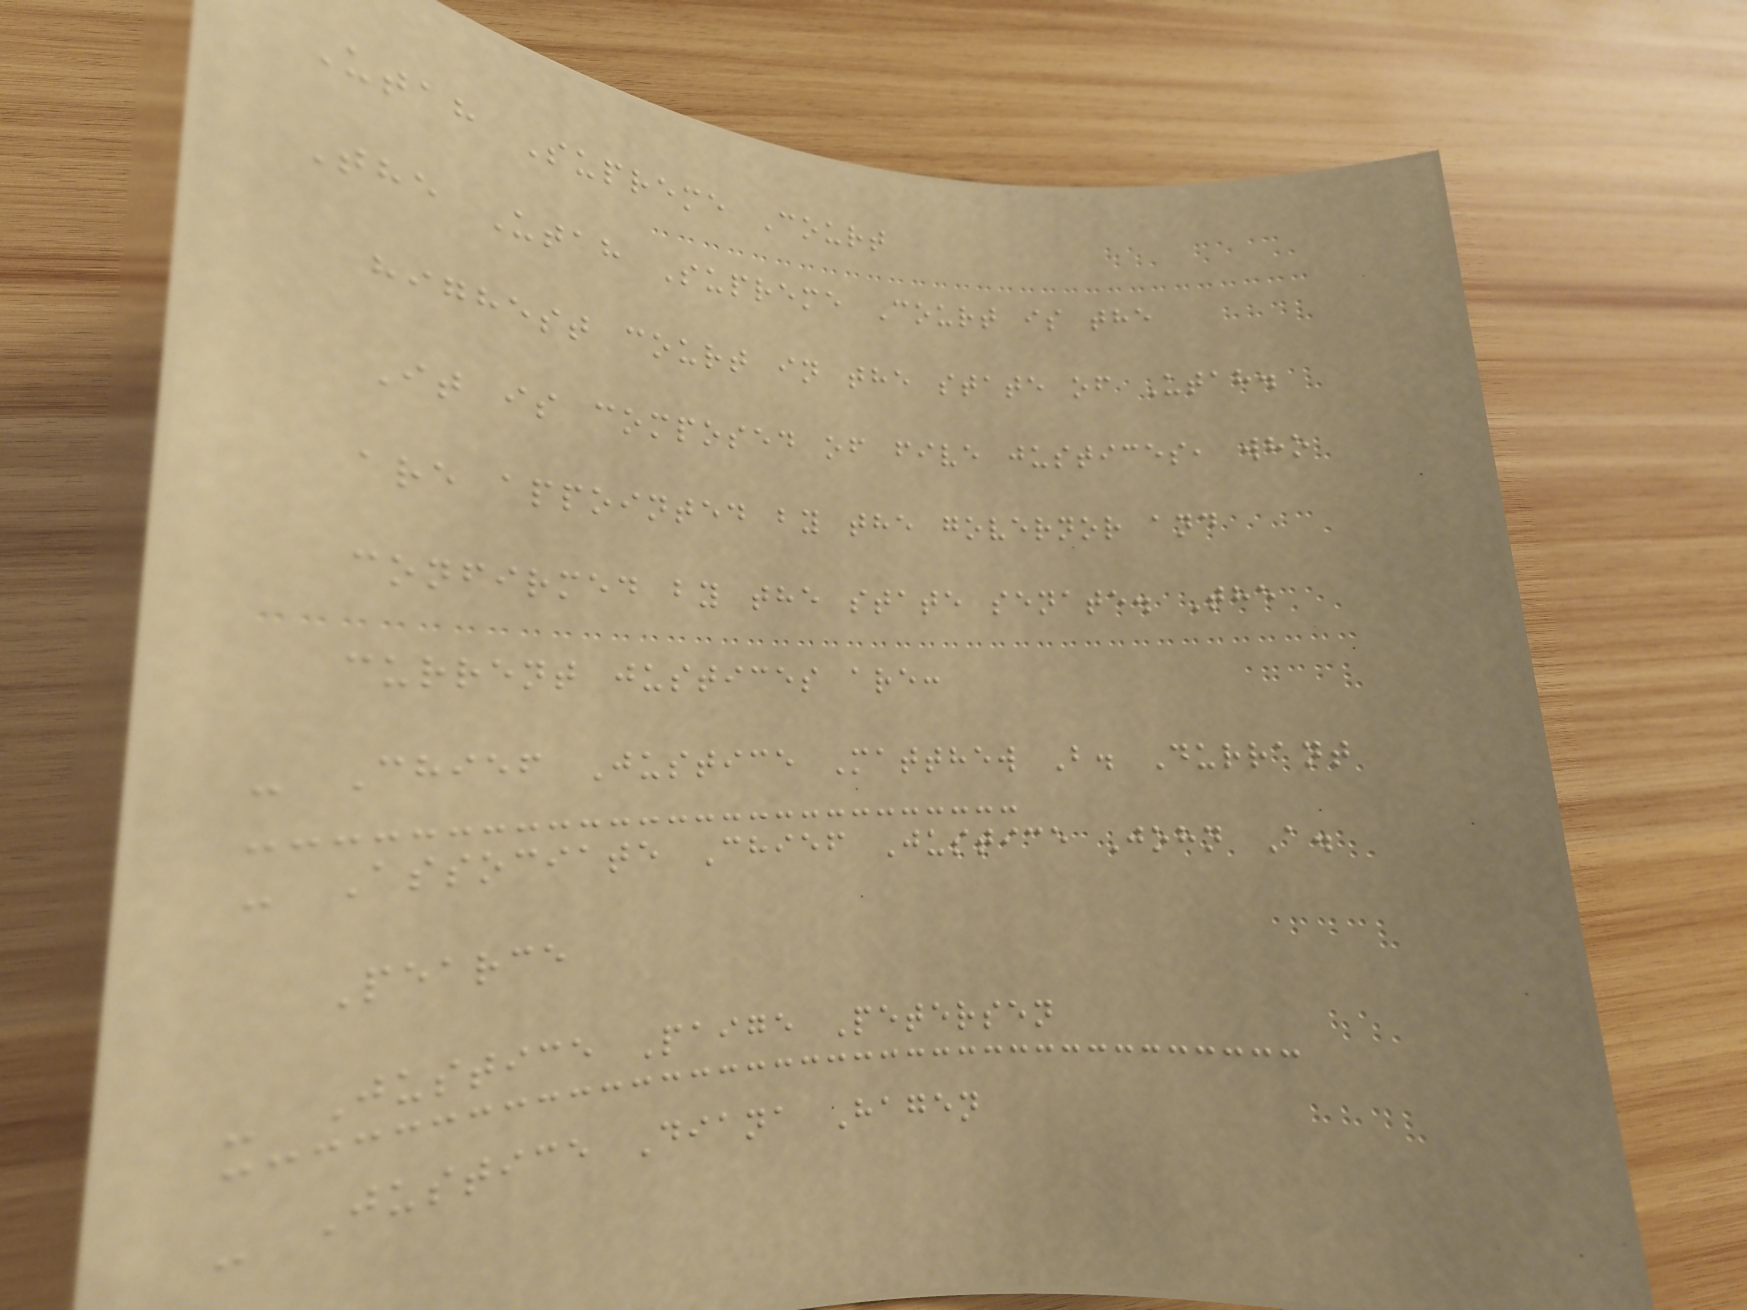Utah Supreme Court
The Utah Supreme Court is the
highest court in the state of Utah.
It is composed of five justices, who
are appointed by the governor and
confirmed by the state senate. The
current justices are:
- Chief Justice Matthew B. Durrant
- Associate Chief Justice John A.
Pearce
- Justice Paige Petersen
- Justice Diana Hagen
